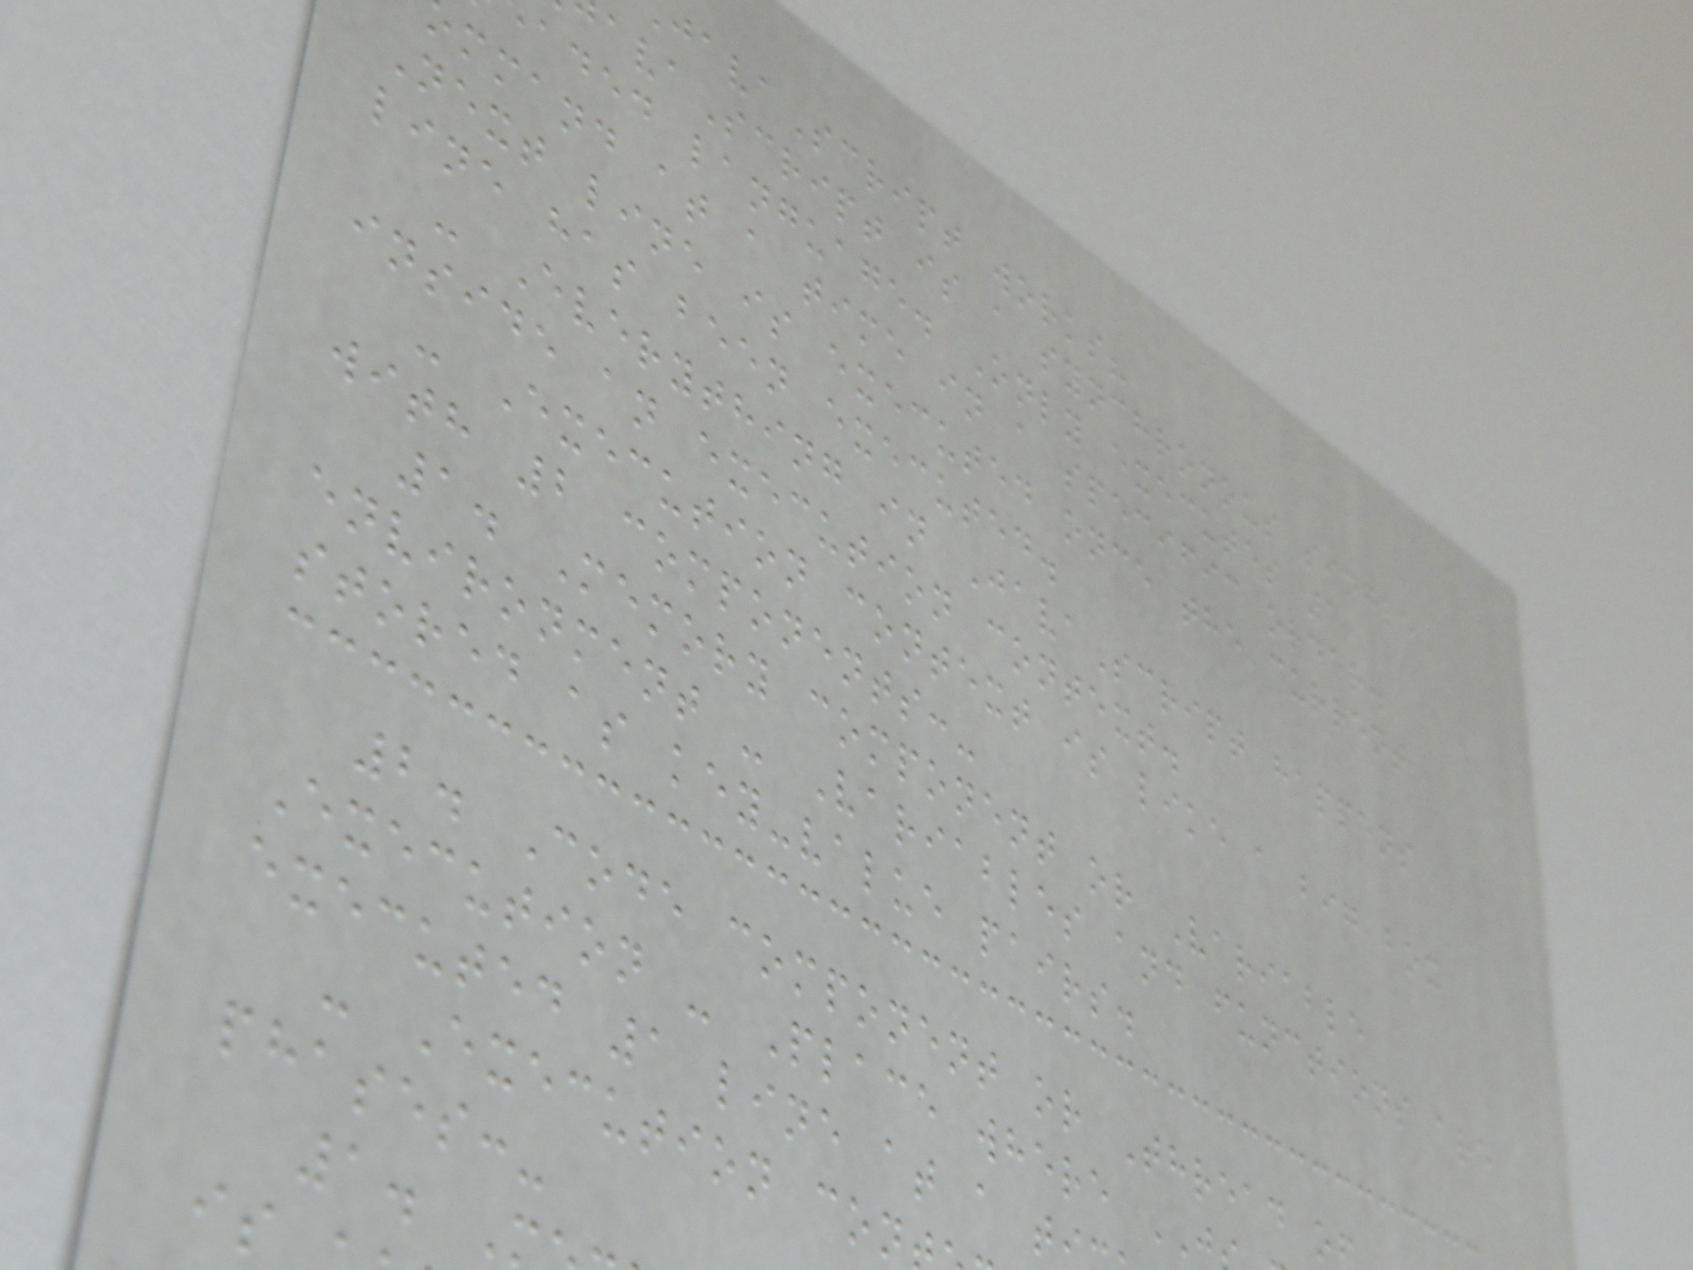avaScript works?
avaScript is a synchronous single
aded language. Only executes 1
mmand at a time in a specific order.
Next line is executed once the current
line has been executed.
- Everything in JavaScript happens
inside an execution context.
- Execution context is like a big box
with 2 components:-
1. Memory component or Variable
environment - Variables and functions are
stored as key-value pairs.
2. Code component or Thread o
Execution - Place where
executed 1 line at a t
- Execution con
phases:-
